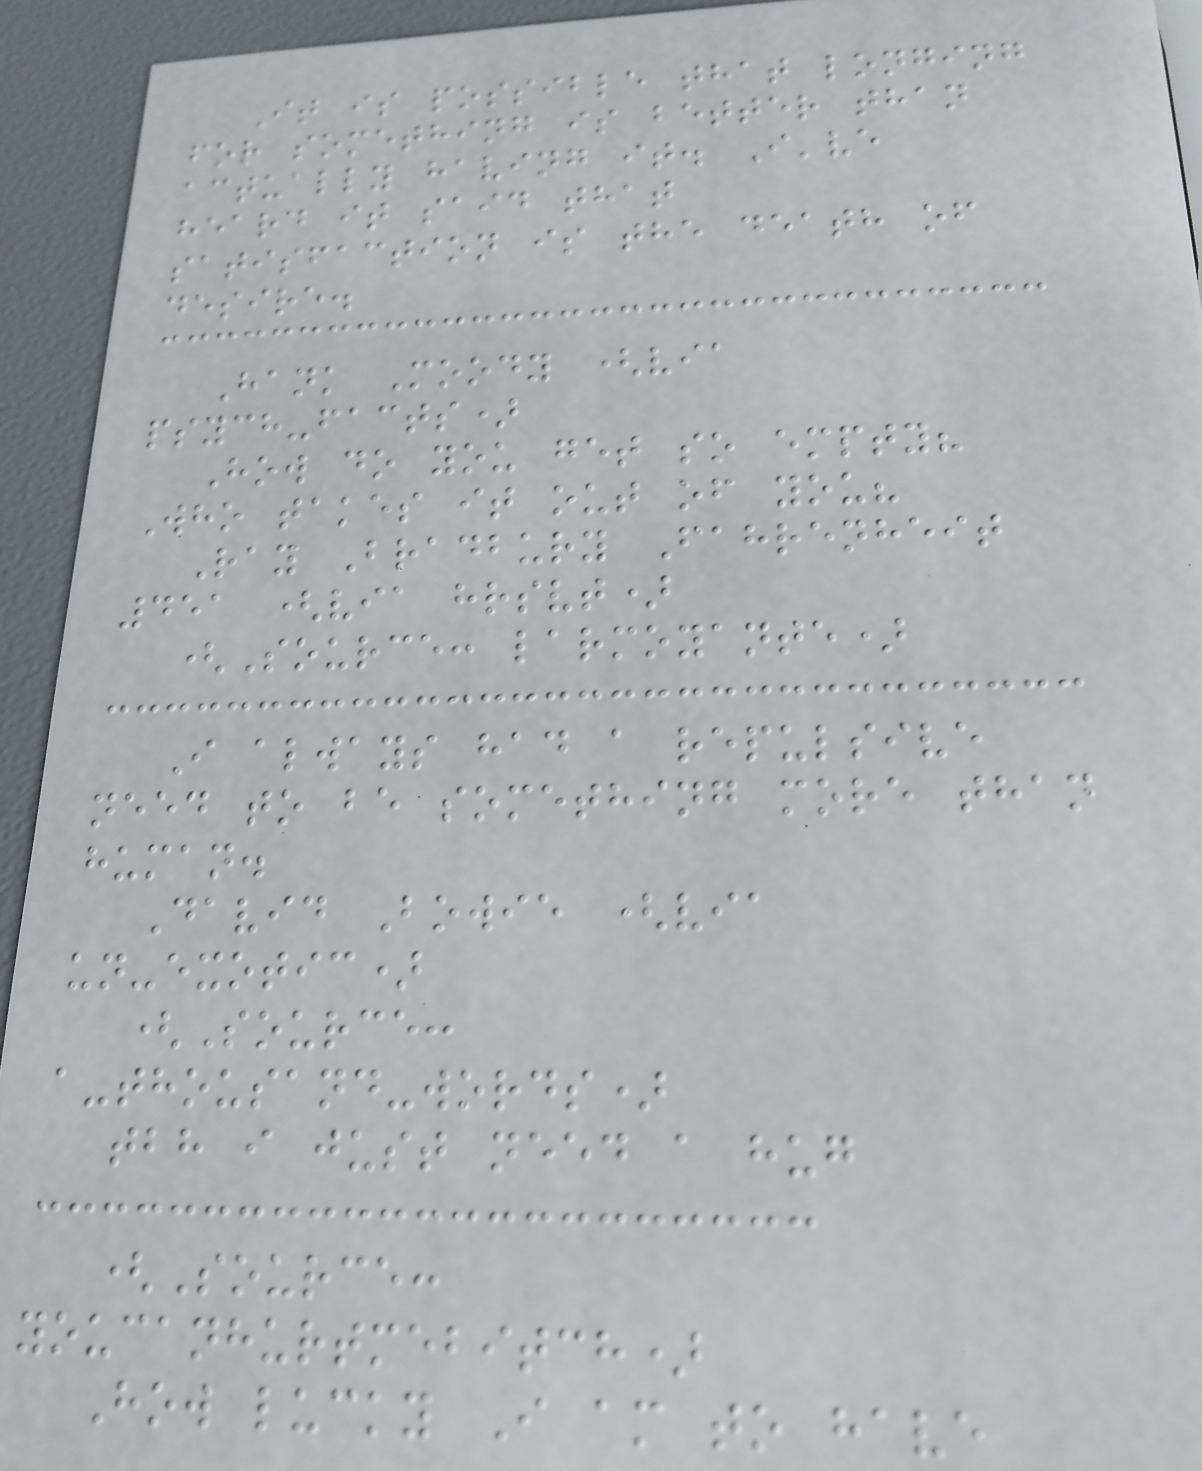It is possible that longing
for something is better than
actually having it. I've
heard it said that
satisfaction is the death of
desire.
Hank Moody (via
psych-facts)
How do you get so empty?
Who takes it out of you?
Ray Bradbury Fahrenheit
451 (via hrsvt)
(Source: larmoyante)
I always had a repulsive
need to be something more than
human.
David Bowie (via
un-exotic)
(Source:
a-thousand-words)
tbh i just need a hug
(Source:
youcanhurtmebitch)
How lucky I am to have
